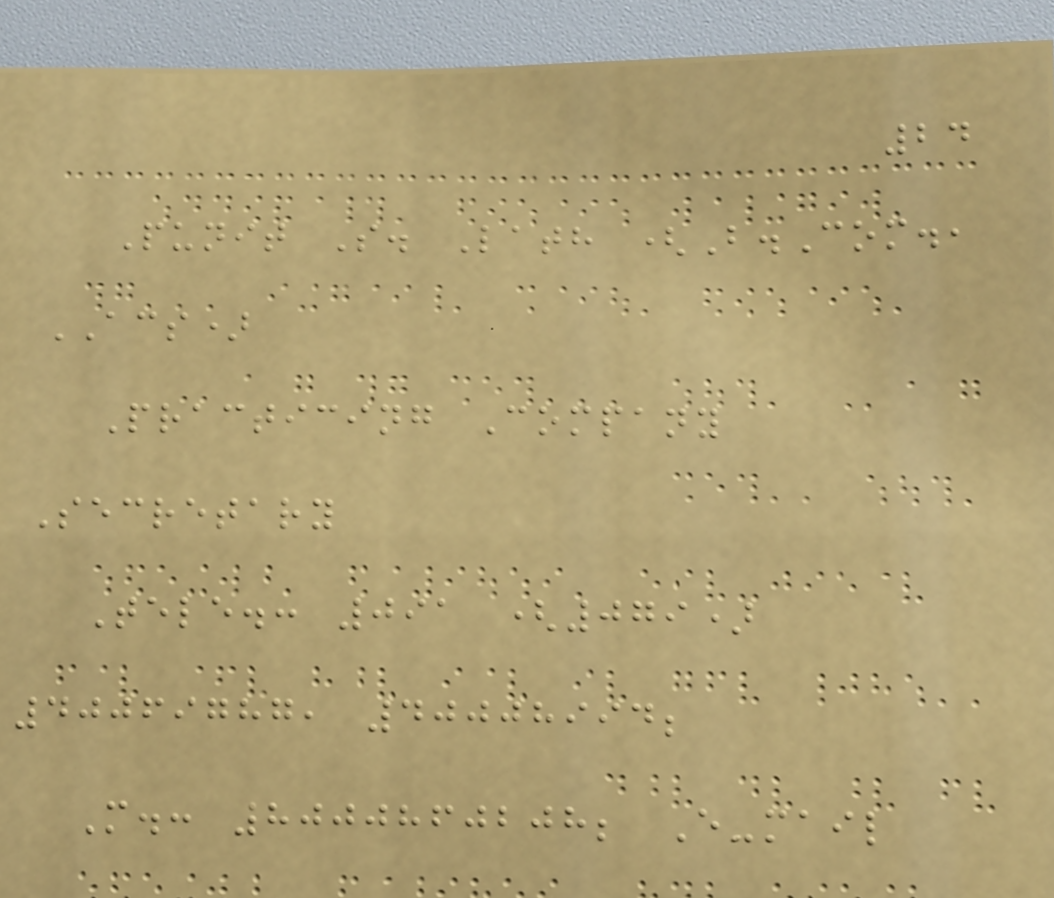24
Punit S. Lath (B.Com.,
ACS)
Practicing Company
Secretary
Tele.: 091 (079)
40069787, 40008994;
M.: 8000860208; E-mail
